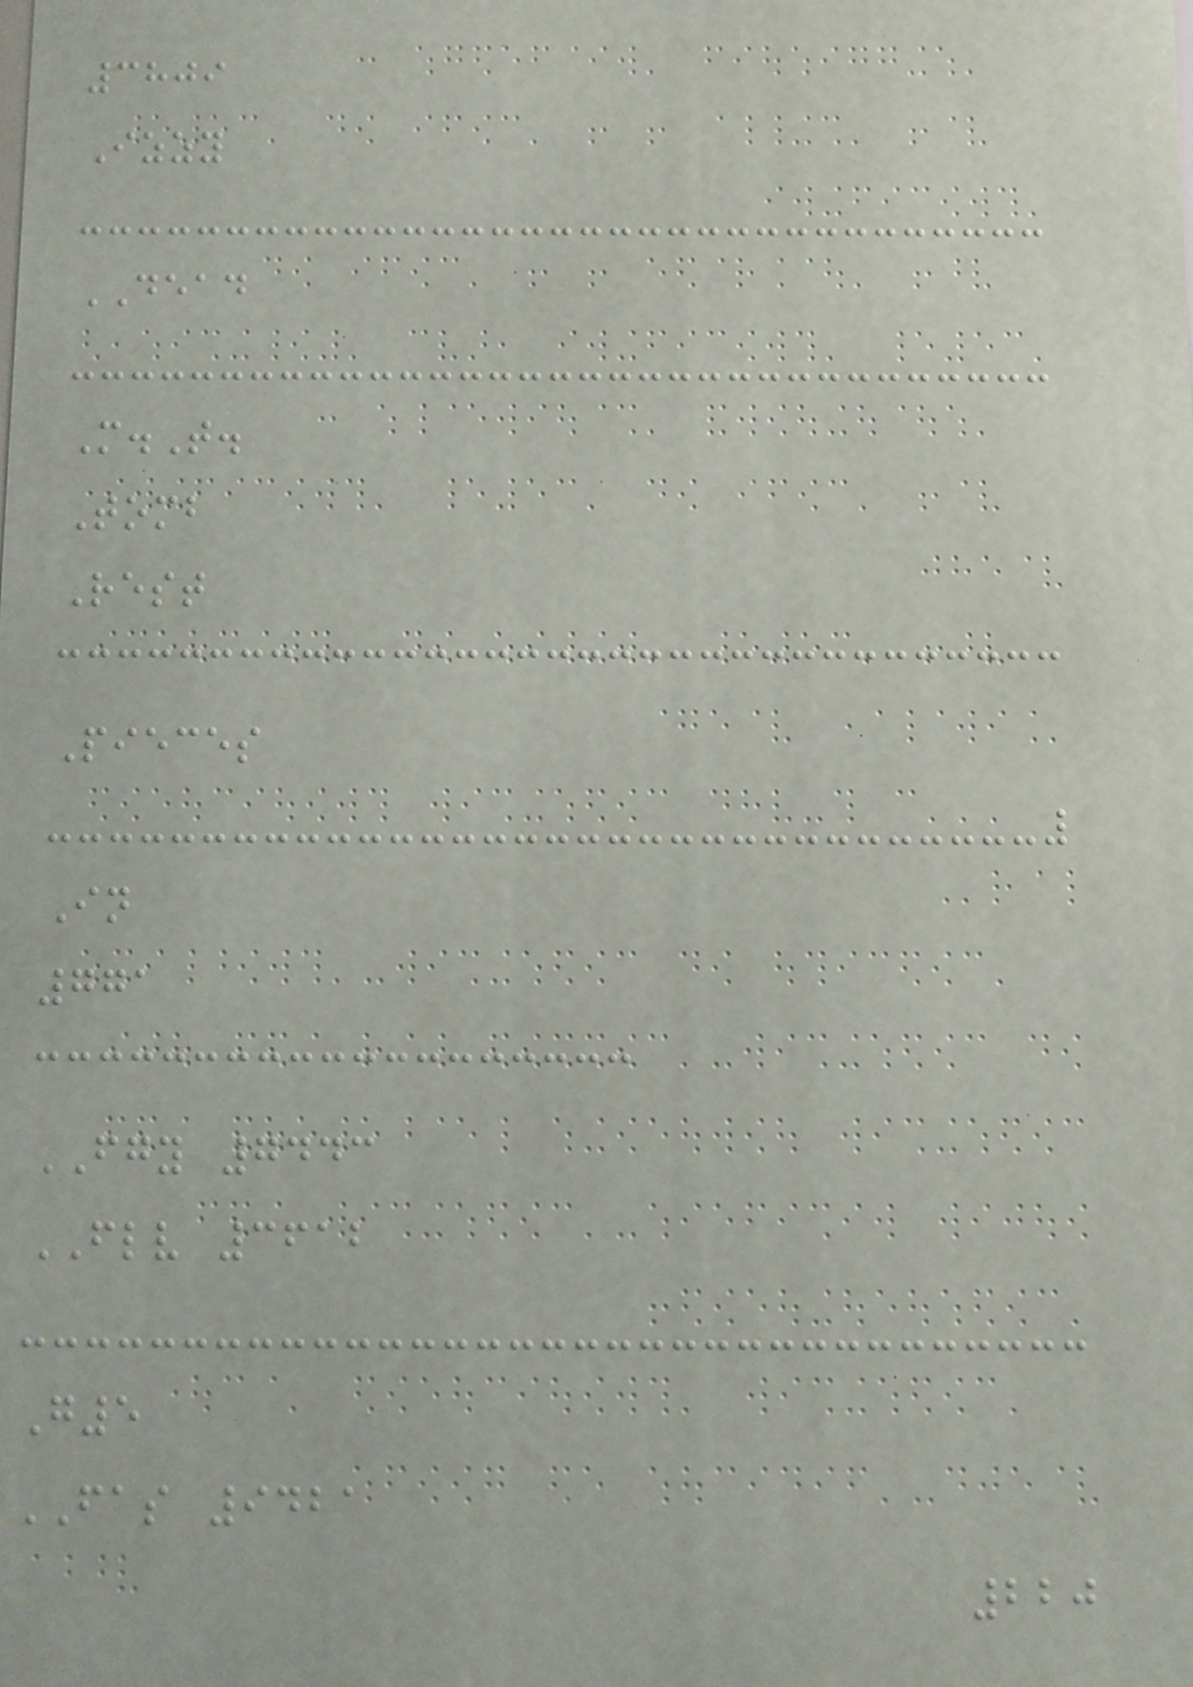3809
Izzy
DEAD
M.T.
Tomb
Rest
Pieces
In
771
FGY 7443
FLV 3612
G5
FAS 9421
220
